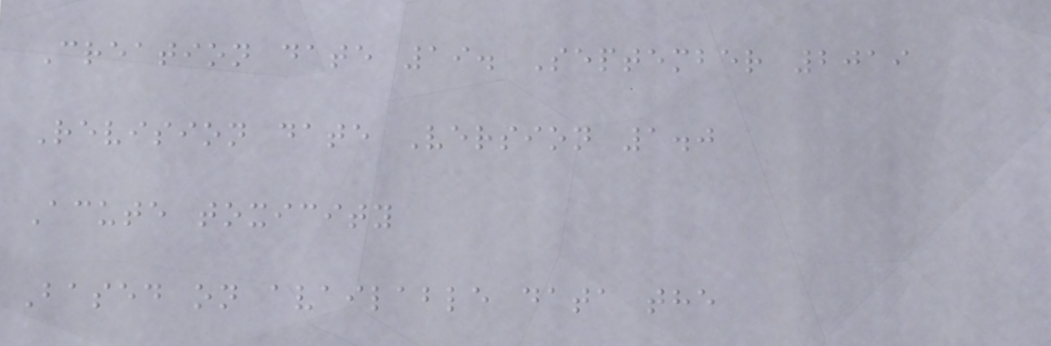Creation date 19. September 2019
Revision date Version 1.0
Acute toxicity
Based on available data the
